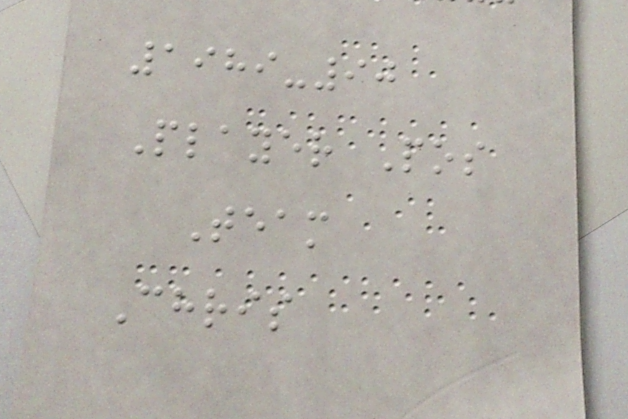1989-90
Player Pos
Team
Chris
